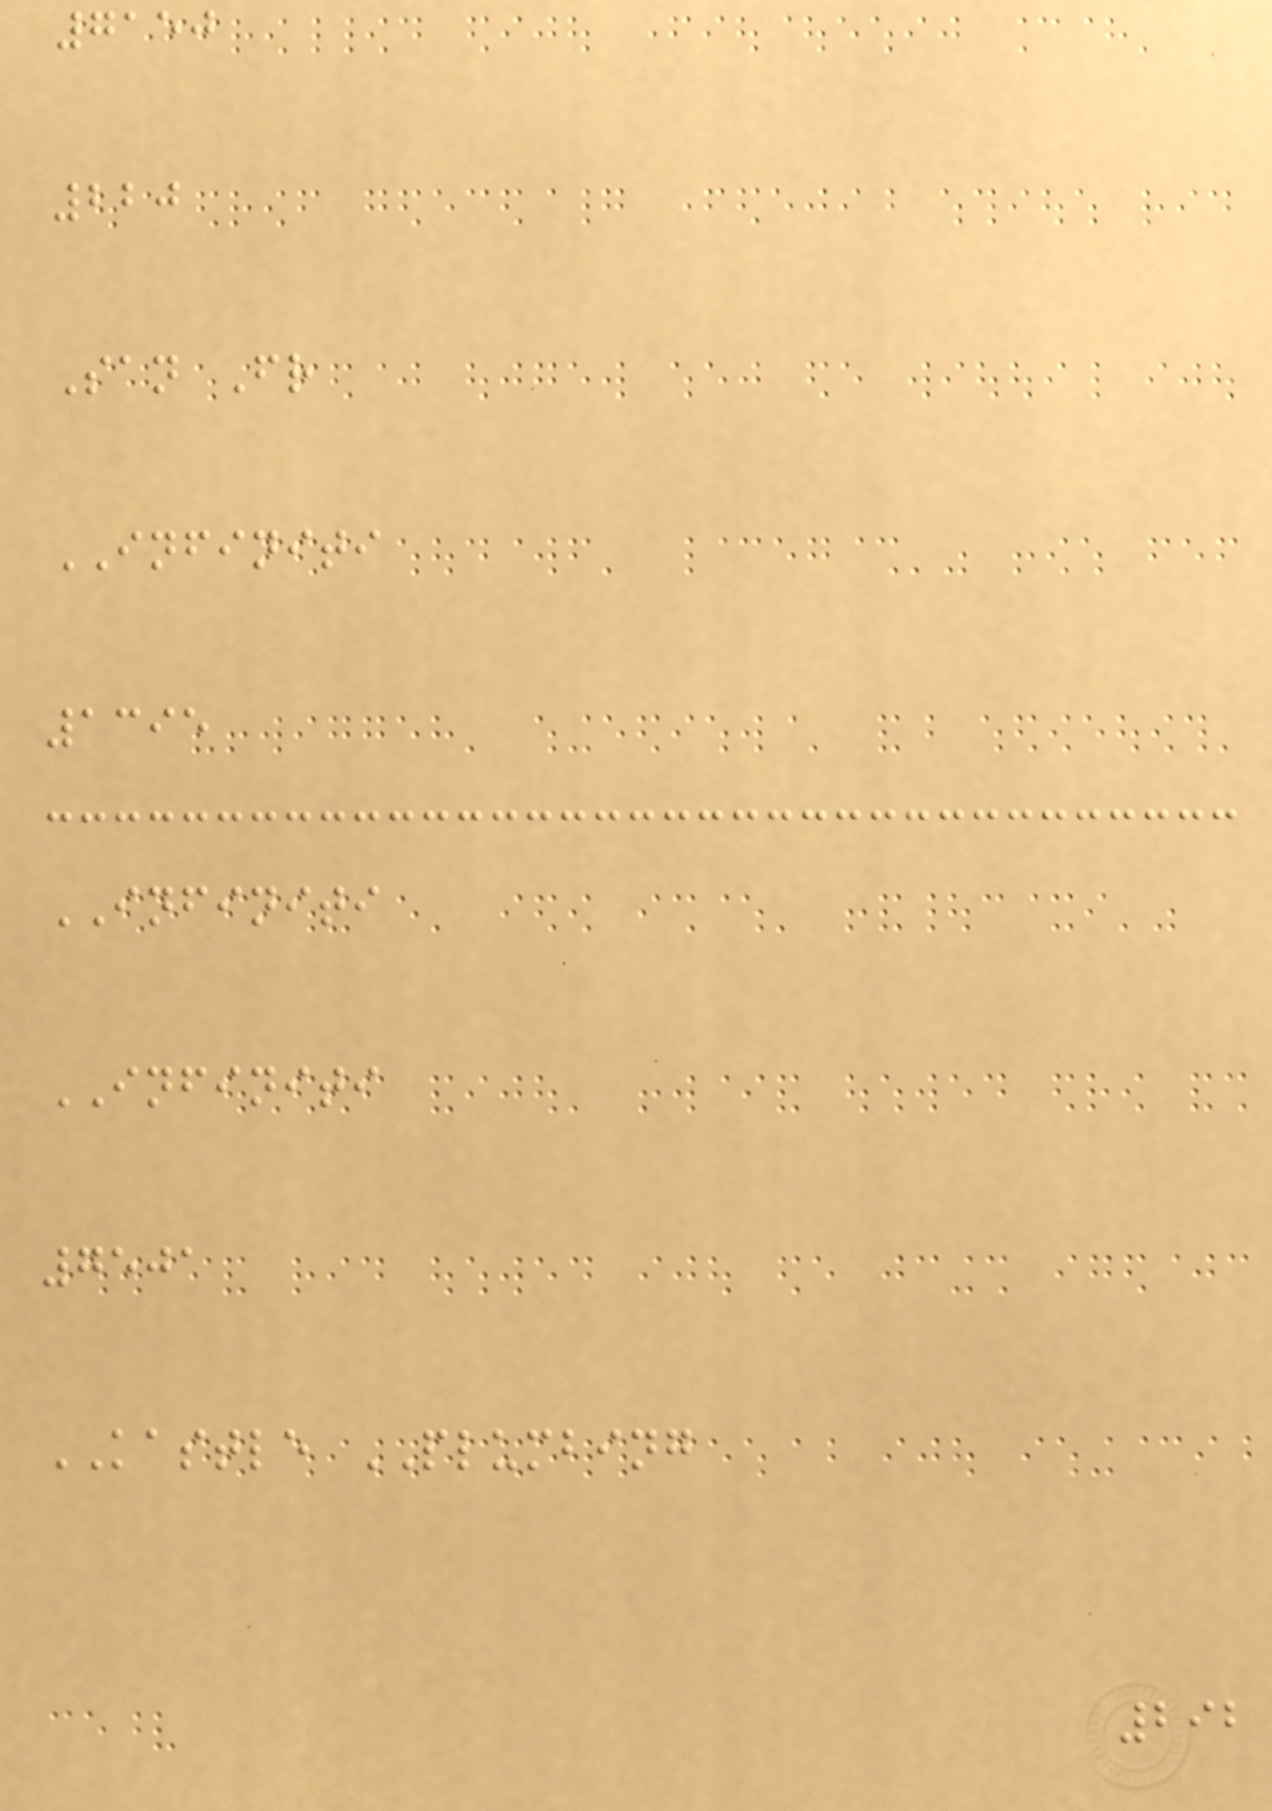7150
220
San Fr
INFINITI
1395
INFINITI
INFINITI
7501
KASTLE PLUMBING
292
